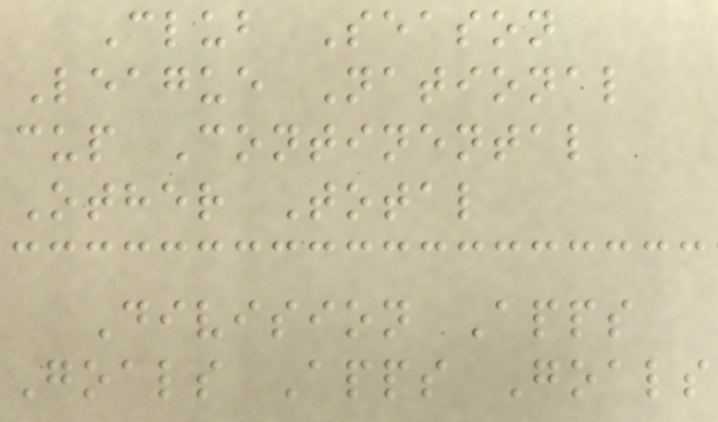Club Season
League National
cup Continental
Other Total
Division Apps
Goals Apps Goals
